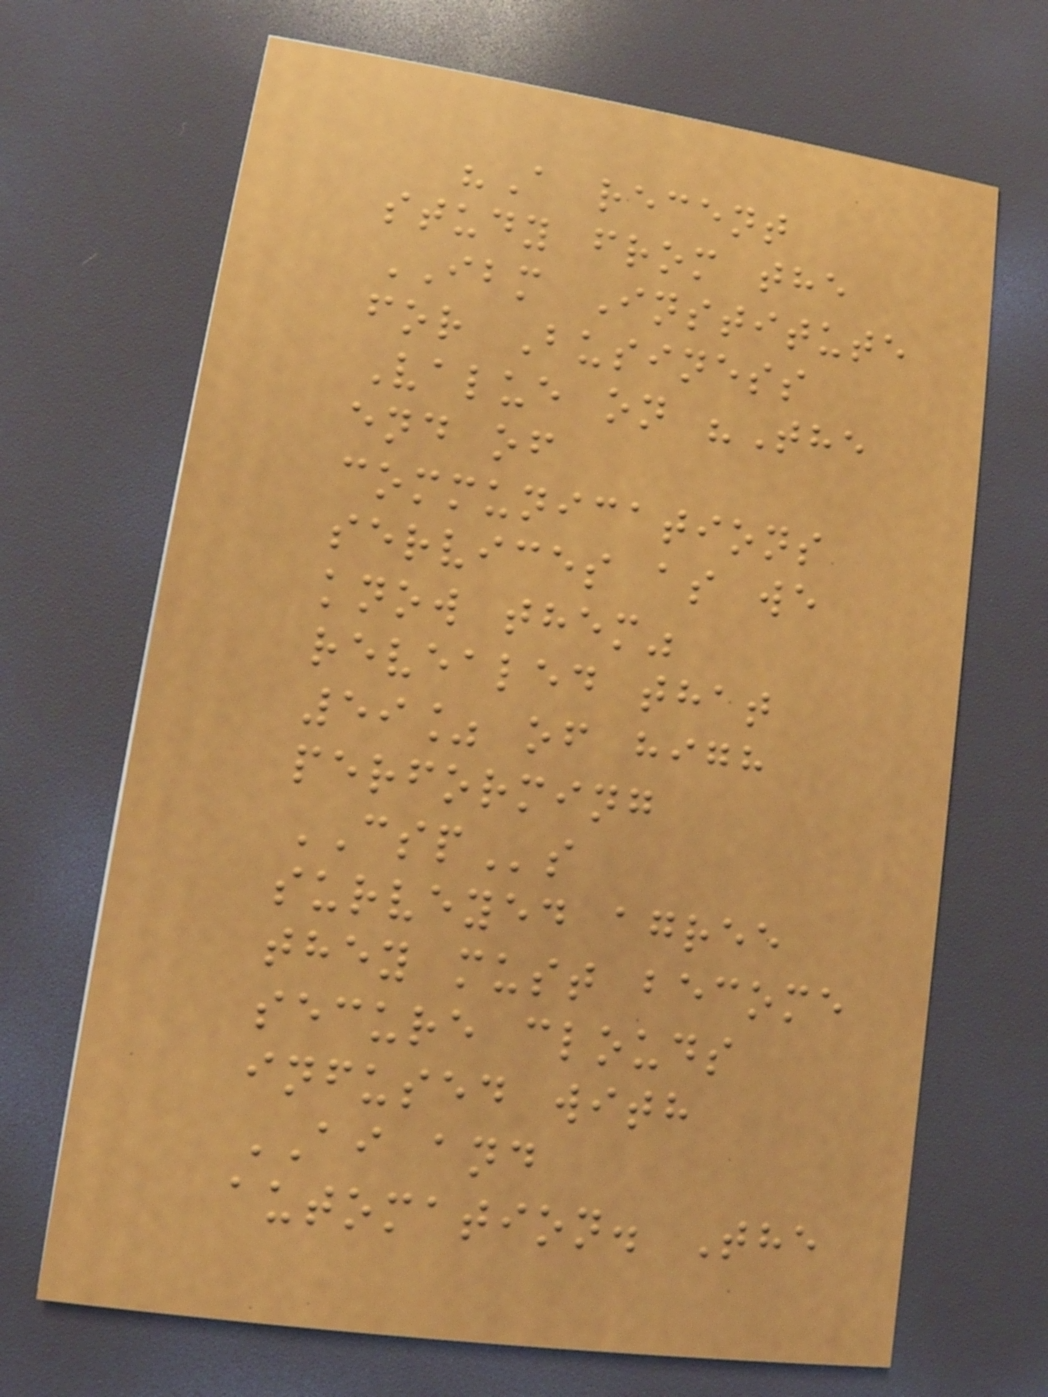"A recent
study from the
IBM Institute
for Business
Value on "The
end of
communications
services as we
know them"
revealed that
59% of high
performing
CSPs
surveyed agree
they must become
secure clouds
infused with
AI and
automation. The
